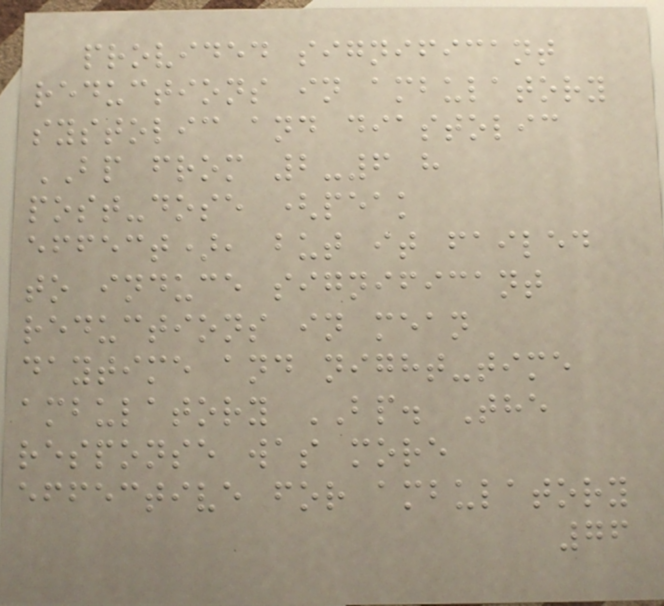provided significant
reductions in ambulatory
systolic and diastolic
BP from 2-6 h
post-dose (peak
effect), but it failed
to induce significant
reductions in mean
daytime and night-time
ambulatory BP. The
response was more
effective for ambulatory
76
